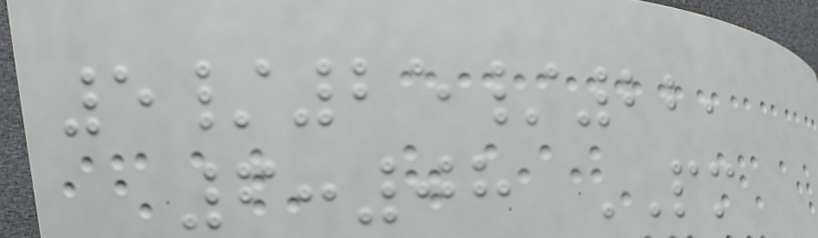5/25/22,
6:08 PM
